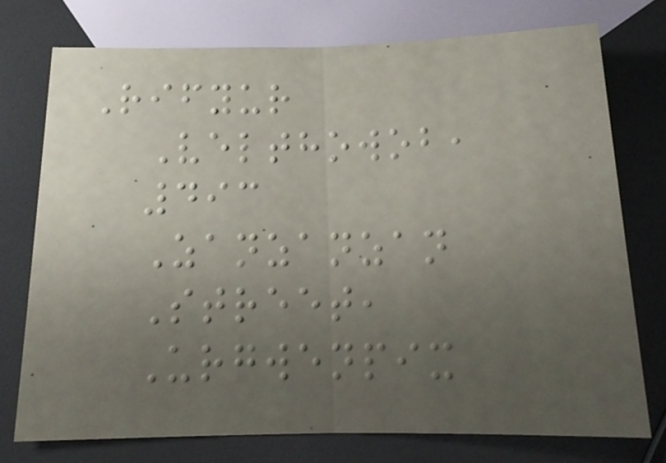Rifyur
Velthowob,
493
Zanzanzan
Street,
Urgwenpix
